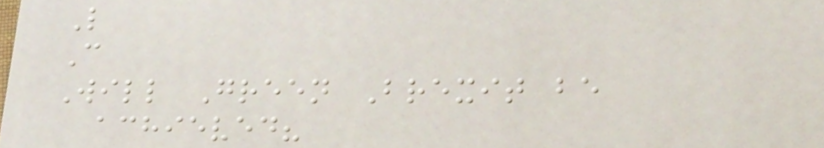L
C
Will Green Brexit be
achieved?
